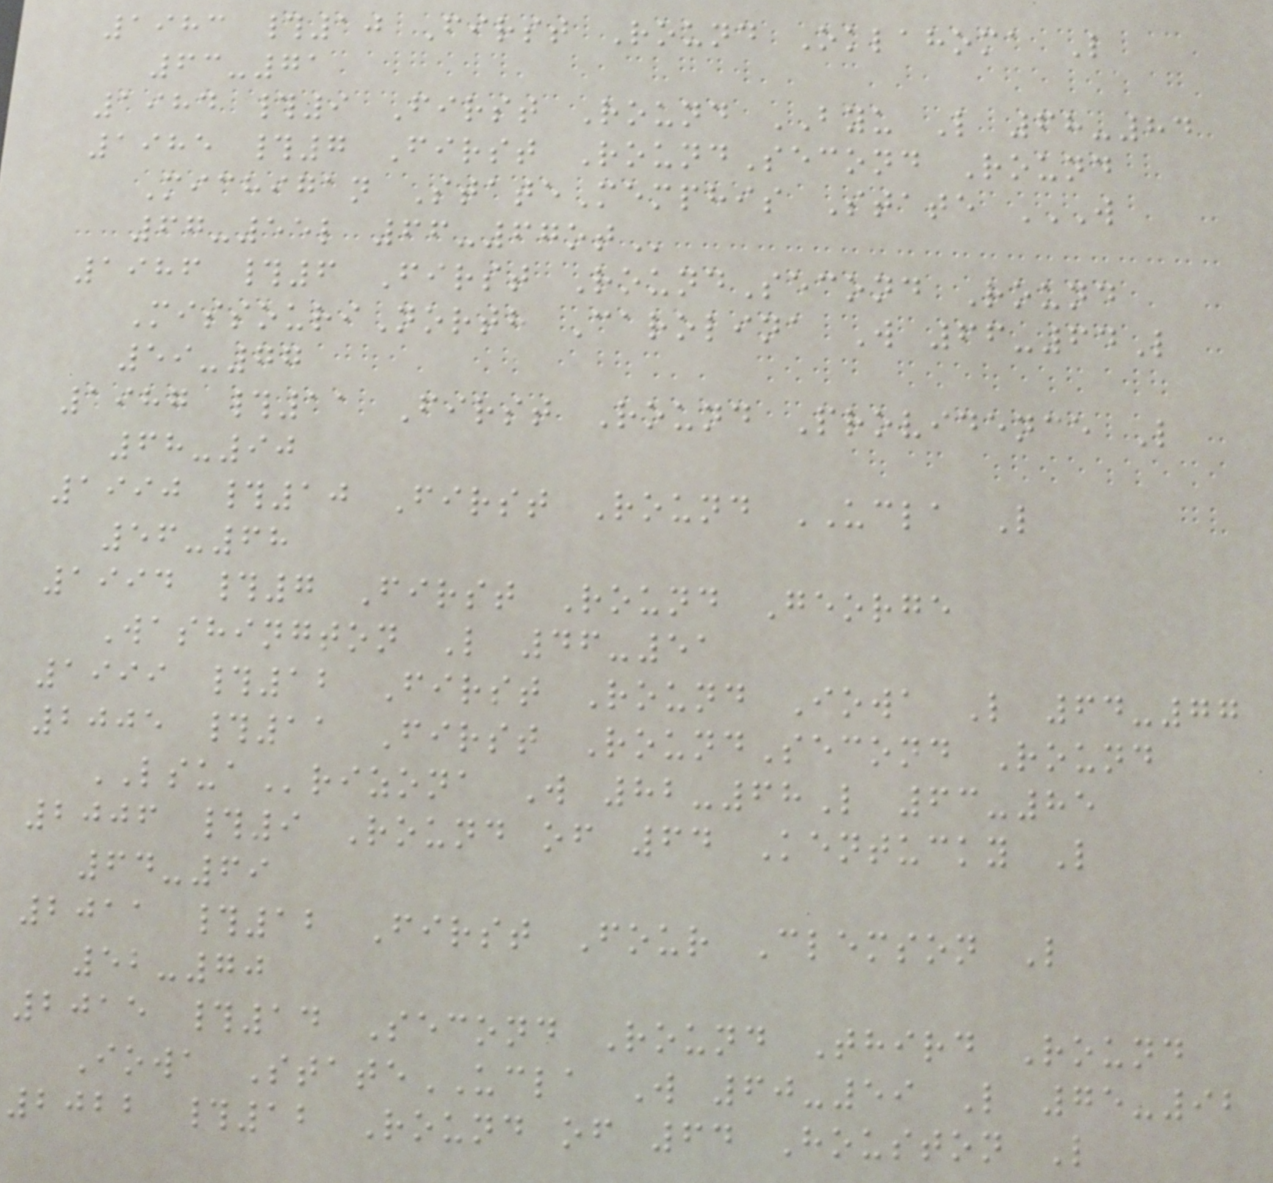1983 #10 First Round Oklahoma L
63-71
1984 #9 First Round BYU L 68-84
1985 #7 First RoundSecond Round
Michigan StateMemphis State W
67-55L 66-67OT
1986 #6 First RoundSecond Round
MissouriNorth Carolina W 66-64L
59-77
1987 #11 First Round Providence L
68-90
1990 #10 First Round UCLA L
56-68
1994 #7 First Round George
Washington L 46-51
1999 #12 First Round Iowa L 64-77
2005 #11 First RoundSecond Round
LSUArizona W 82-68L 63-85
2006 #9 Round of 64 Kentucky L
64-69
2011 #12 First Four Clemson L
52-70
2015 #14 Second Round Third Round
Iowa StateUCLA W 60-59 L 75-92
2022 #12 Round of 64 Houston L
